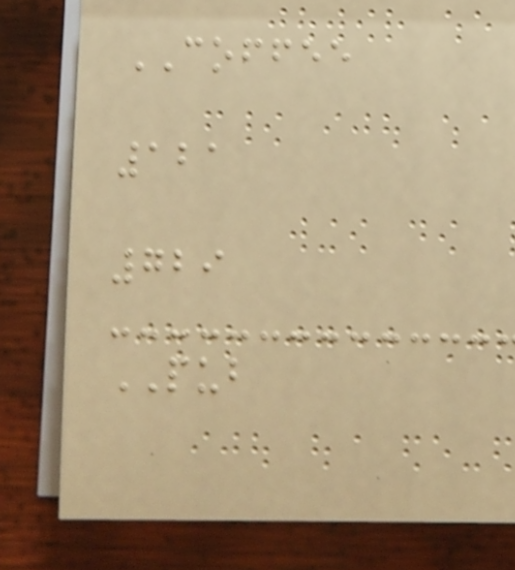COFFEE
121
729
PUB
